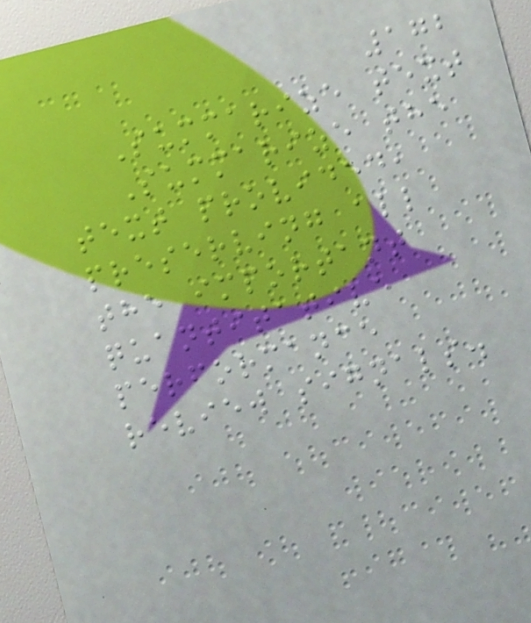172
Summarize text
Summarize the
text provided,
preserving all
the important
quantitative
performance
review signals.
